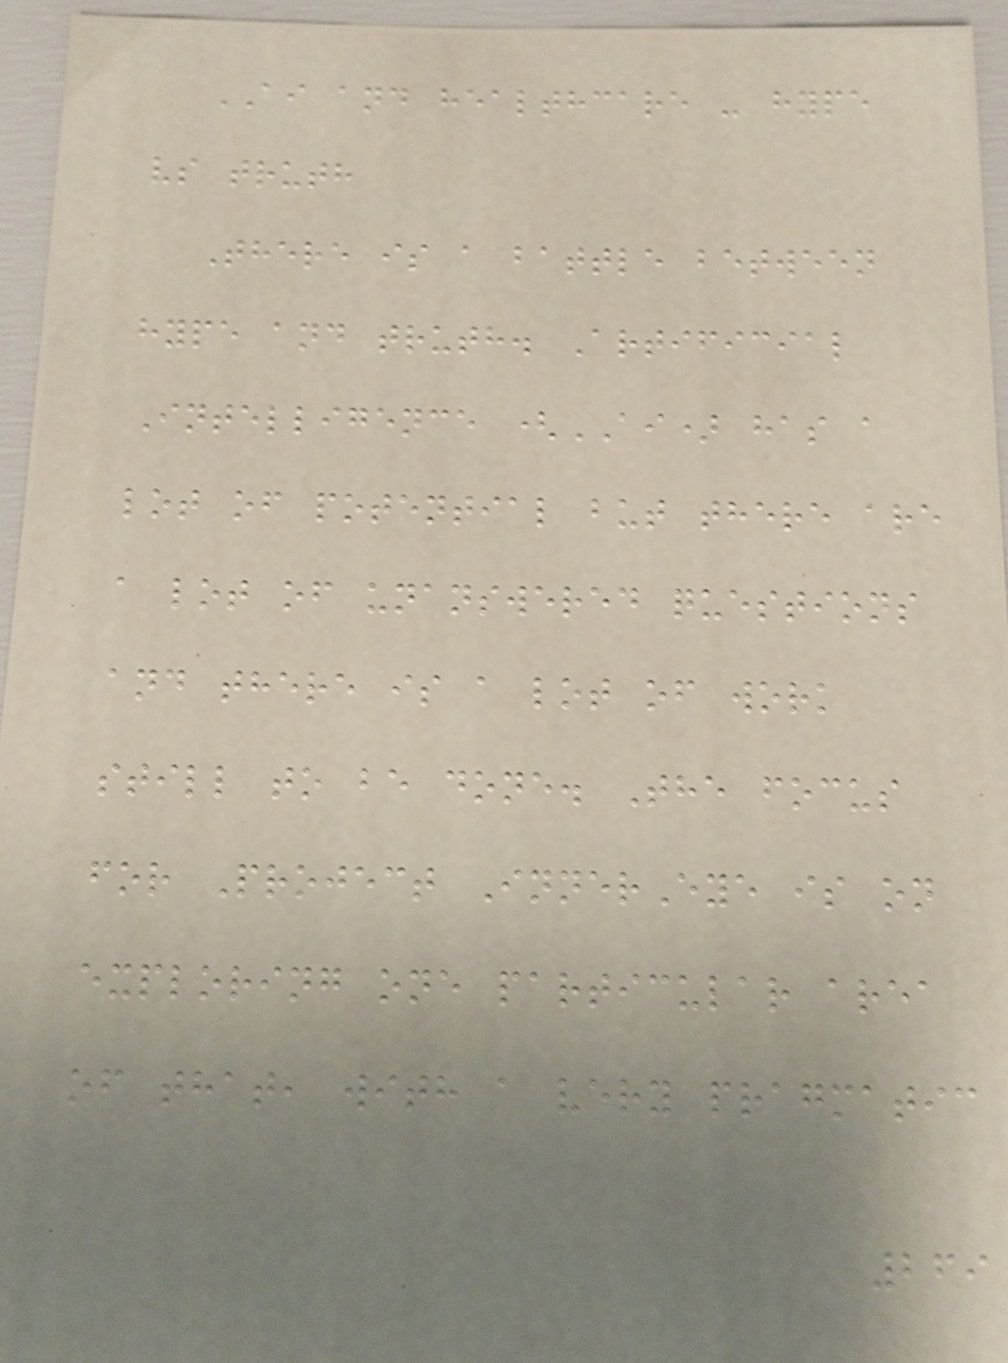AI and healthcare - hype
vs truth
There is a battle between
hype and truth. Artificial
Intelligence (AI) has a
lot of potential but there are
a lot of unanswered questions
and there is a lot of work
still to be done. The focus
for Project InnerEye is on
exploring one particular area
of that, with a very pragmatic
269
